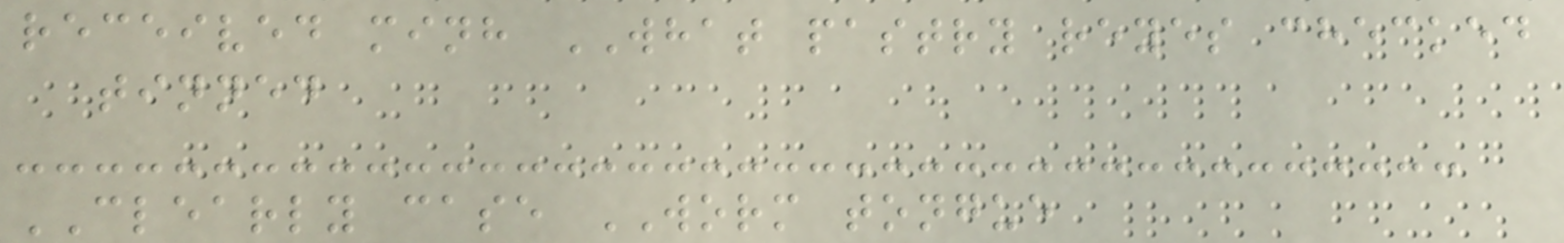received minh WHAT pastry reyes checked
tinned
CLEARLY case WORM tongue
